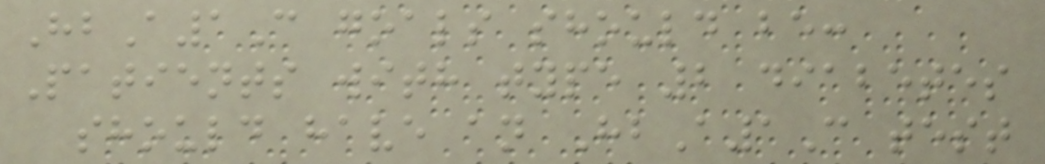HbA1C goals should be:
Patients with type 2 diabetes
should have an HbA1C test
